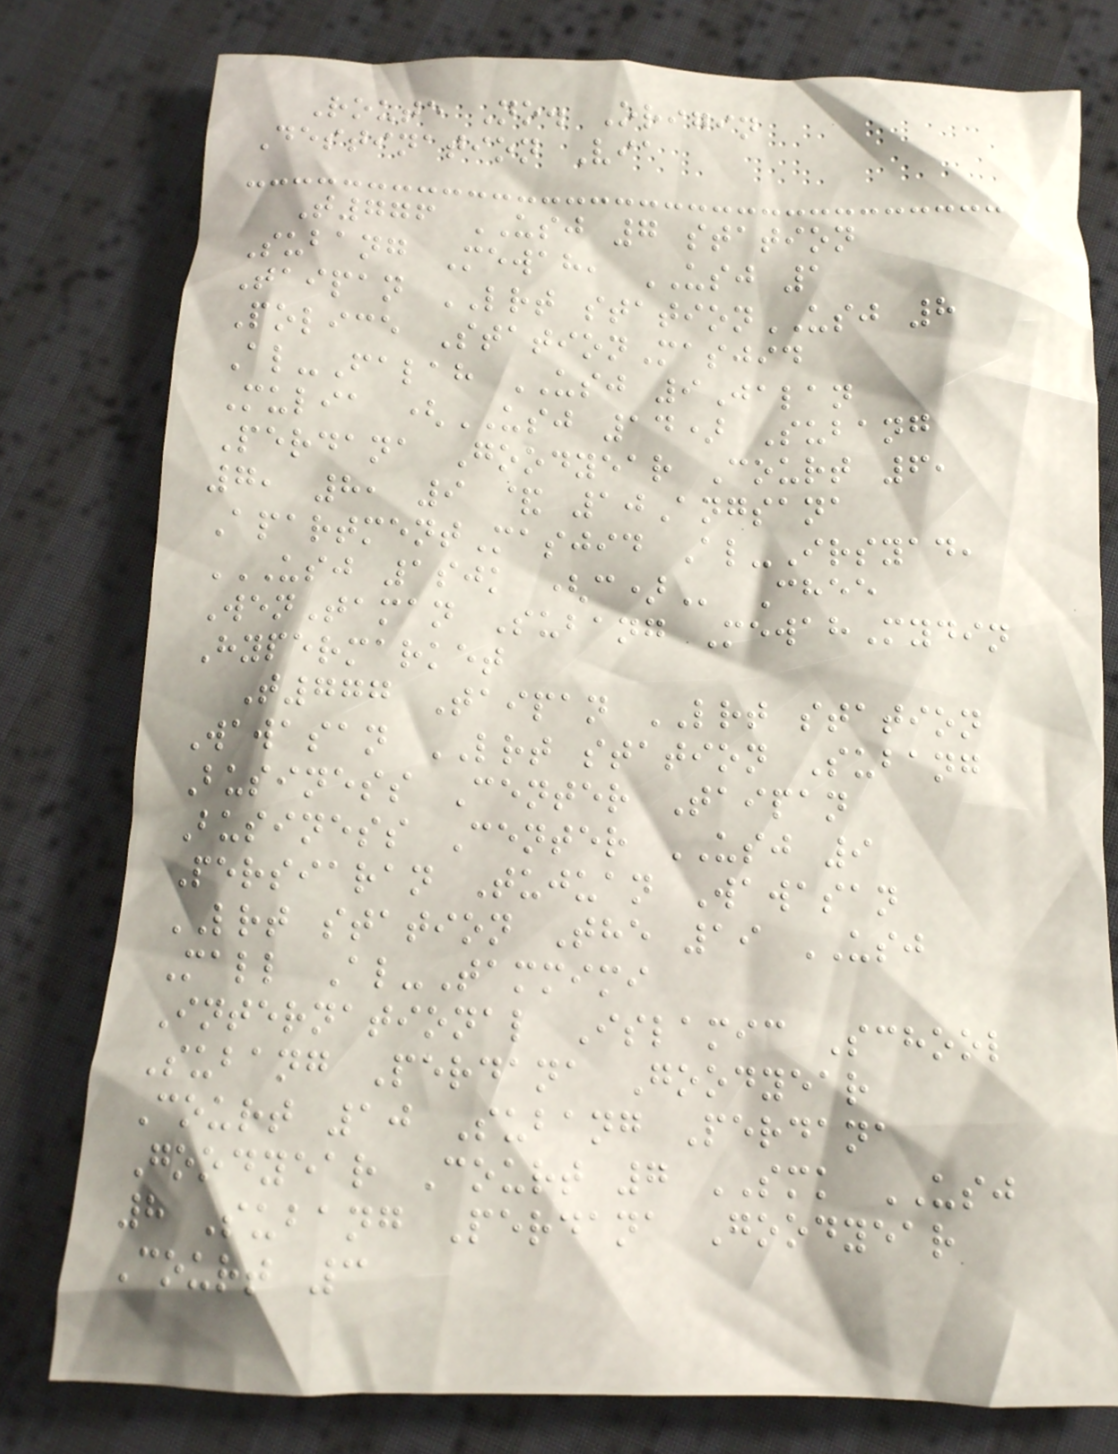Route No. Origin
Destination Via
T776 USJ 7 station
Subang Mewah, USJ 1
Taipan LRT stationUSJ 8
Police StationMasjid
Al-Falah USJ 9Jalan
Mulia (USJ 14) Subang
Perdana Goodyear Court 6,
7, 8, 9 & 10Angsana
ApartmentMasjid Al-Irsyad,
USJ 1SJK (C) Chee
WenTaman Subang MewahMydin
Hypermarket
T777 Taipan LRT station
Wawasan LRT station Subang
Business Center Taipan
Business Center USJ 9
Persiaran Tujuan Wawasan
LRT station The 19 USJ
Mall Al-Tammimi
International Islamic School
Subang Perdana Goodyear
Court 10 Subang Perdana
Goodyear Court 7 SMK USJ
8 Subang Perdana Goodyear
Court 3
